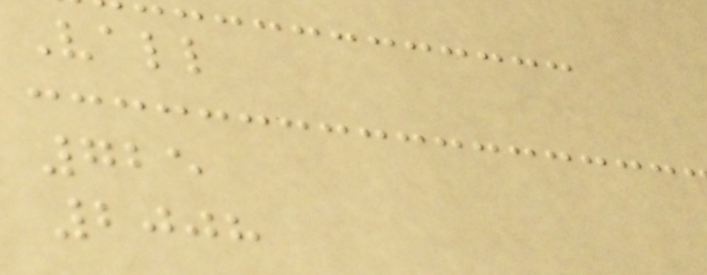Vall
725
2008
